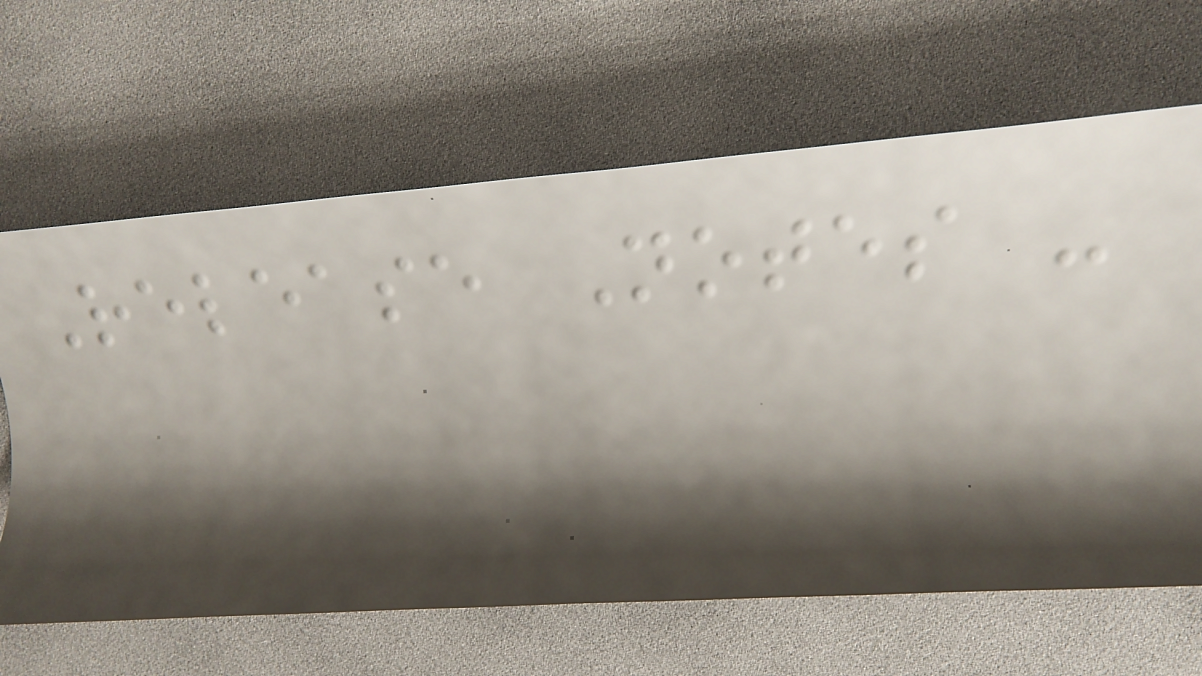Release Notes -
